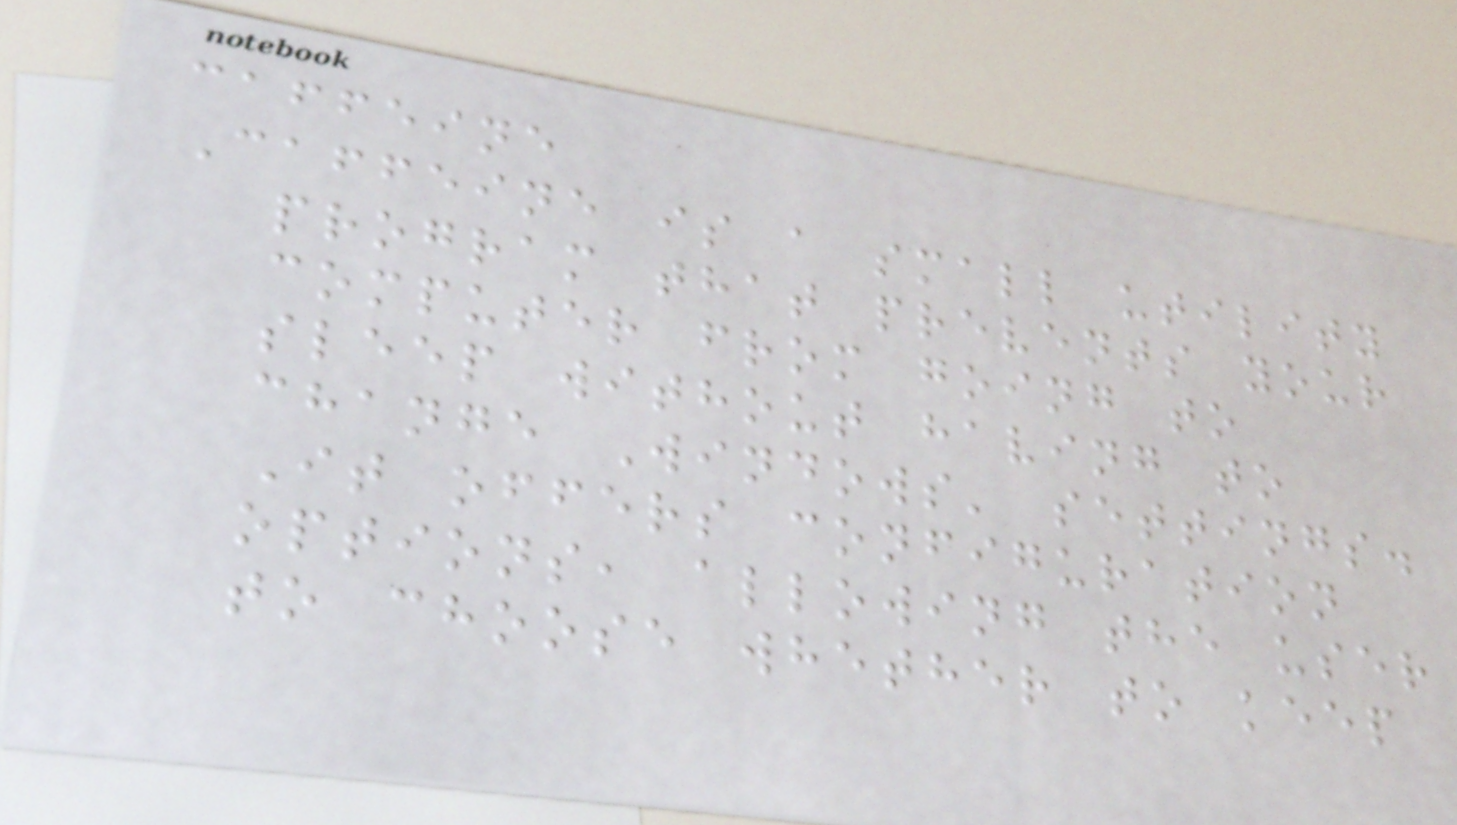caffeine
Caffeine is a small utility
program that prevents your
computer from going to
sleep without having to
change Windows' settings.
It offers configuration
options, allowing the user
to choose whether to keep
